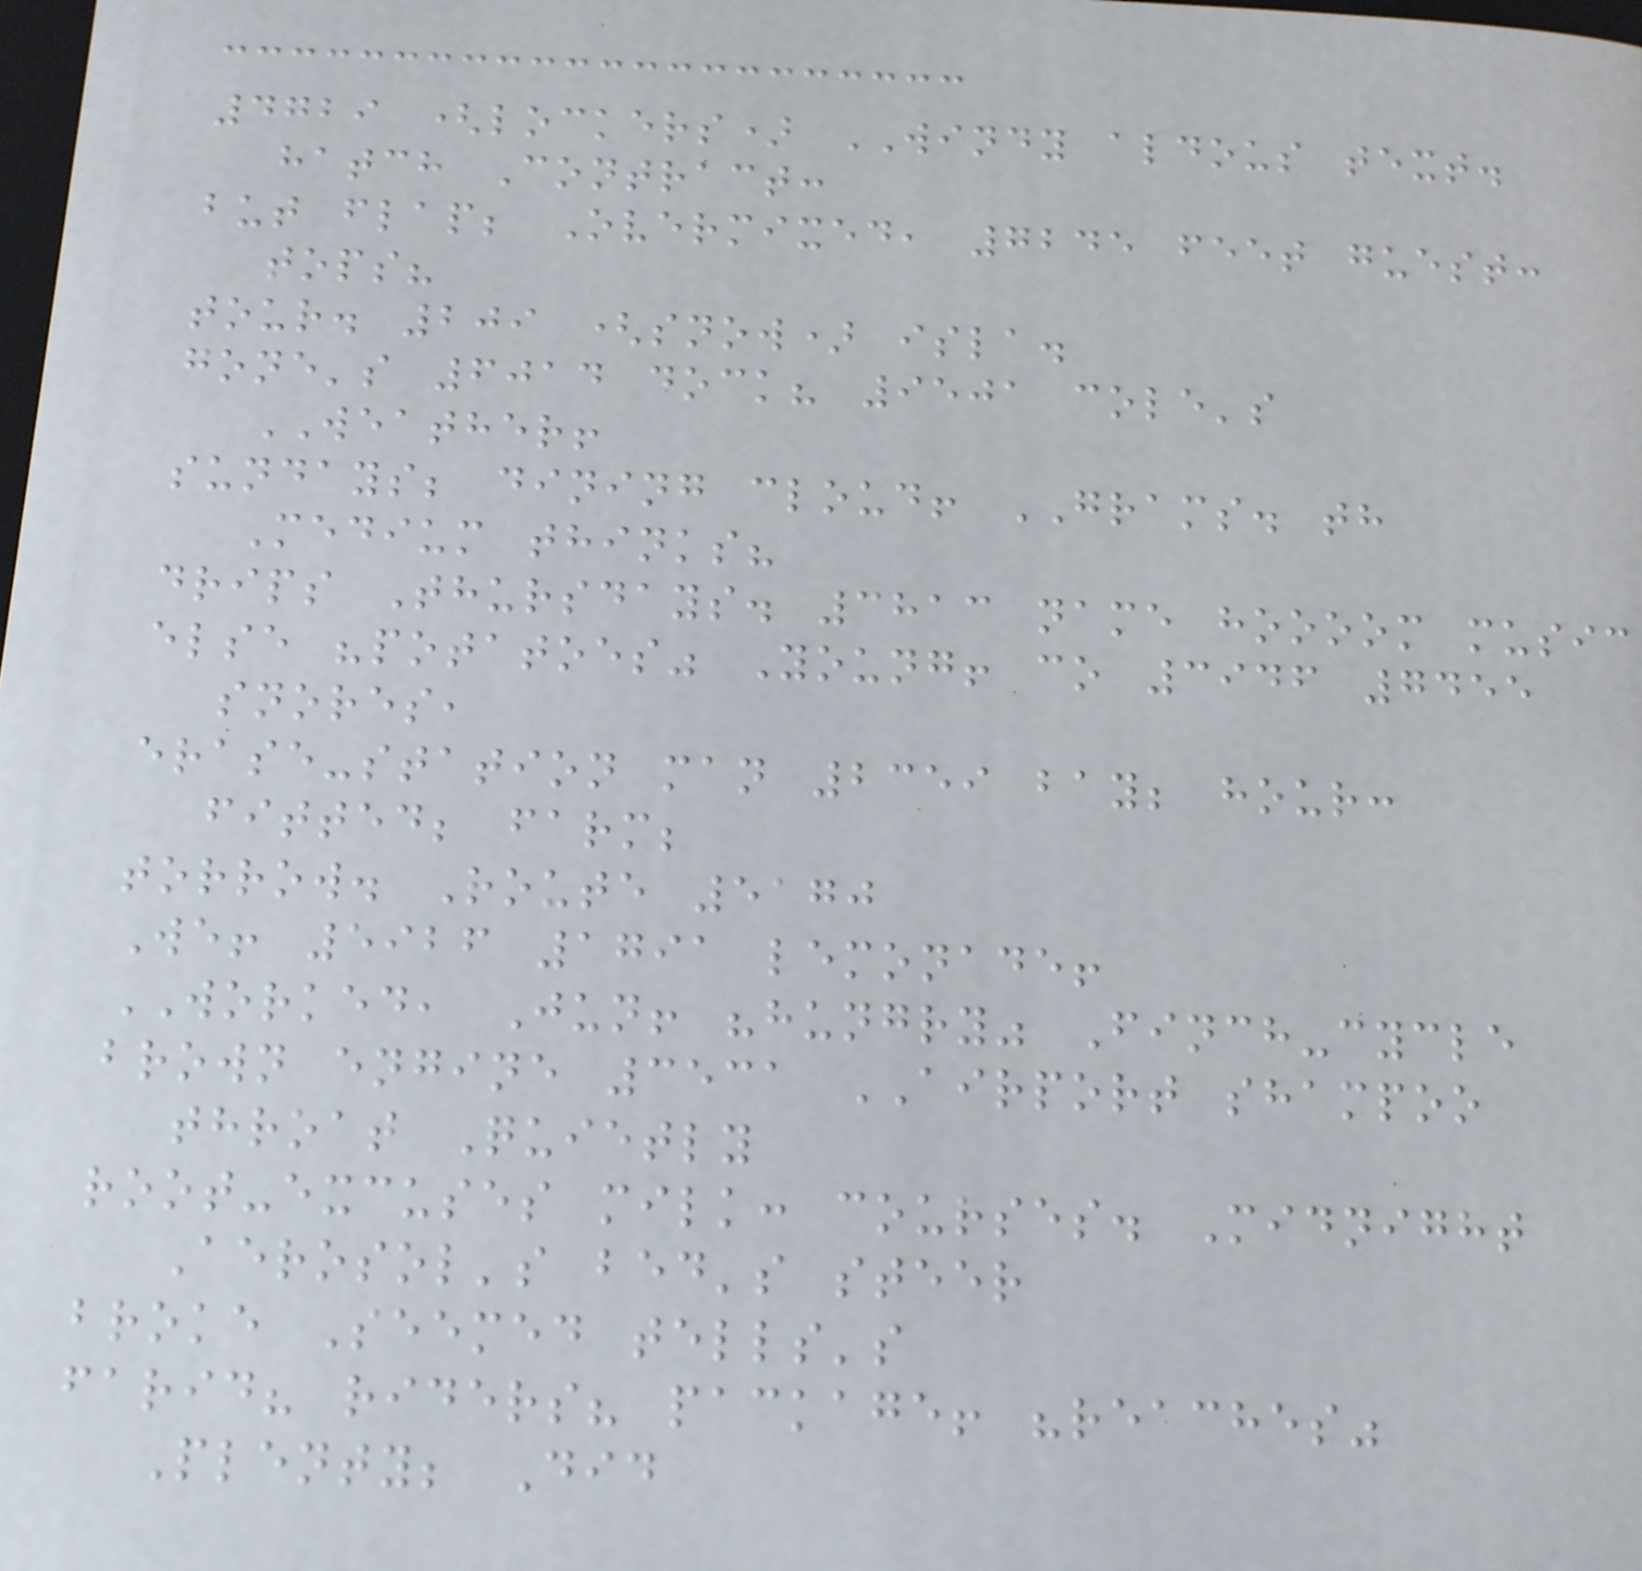4729 (lockers) WINDY aldous text.
hatch Contract:
but flap; Overmixed, 7245 feet guest:
tops?
tour. 209 (snow) isla.
gone's 6014 dock? 9501 cole's
WEATHER!
sundays; dining cloud! GRAMS. th
Medium thinks?
drips Thursdays. 3813 name hoooom music
else "potatoes" Young! co 3946 7455
snores,
erase-station man 2359 bay; hour:
fitted; farm;
torrow. Route 5170
We! 5926 1791 lemonade!
WORKED, Jun! "hungry" Finch-cycle
brown engine 3531 AIRPORT shampoo
throat Quietly
root-excuses milk: courses. Midnight
Aerosol's bed's steer
broke Seemed tells's
farid? riders? package! "reaches"
Plenty; Did
